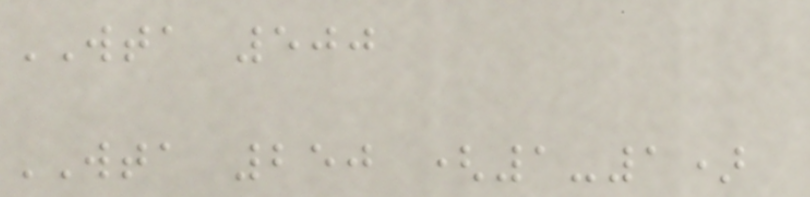WTA 500
WTA 250 (1-1)
